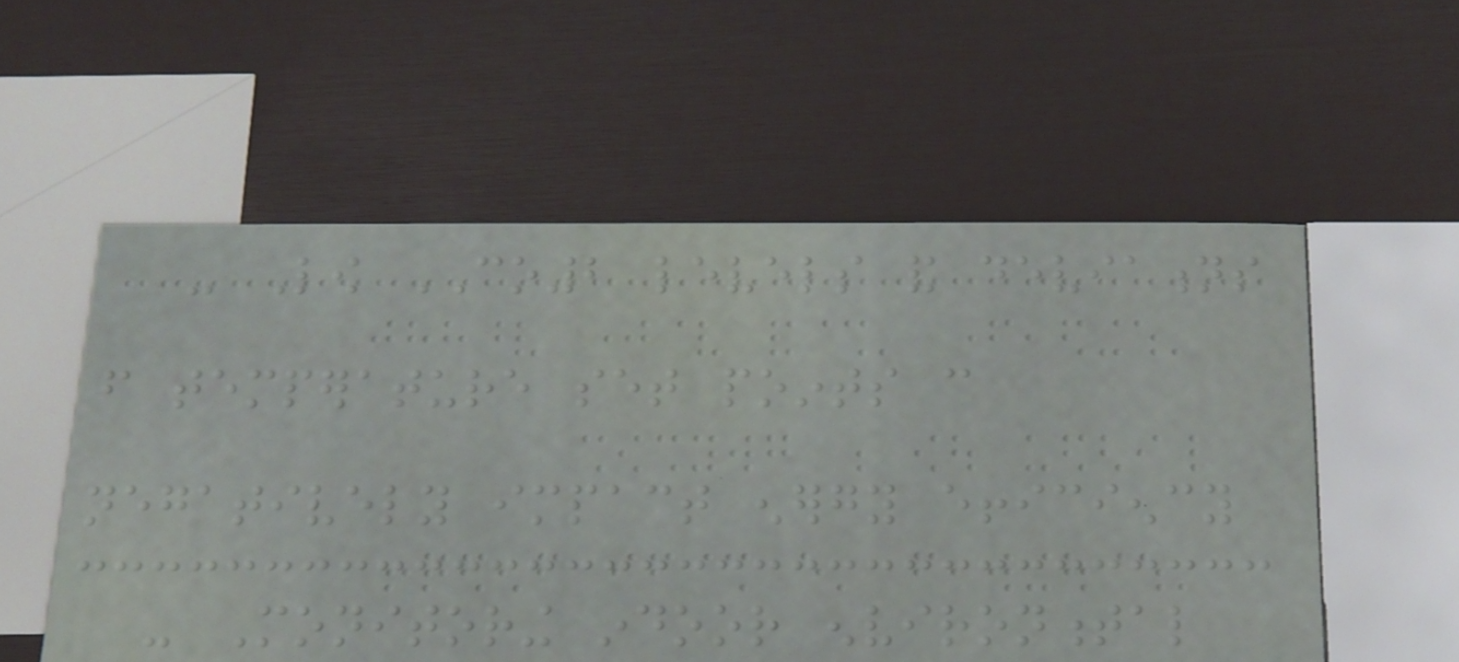- Low CO2 levels and deviations
from temperature set points can
negatively impact energy efficiency
- Monitoring indoor environmental
